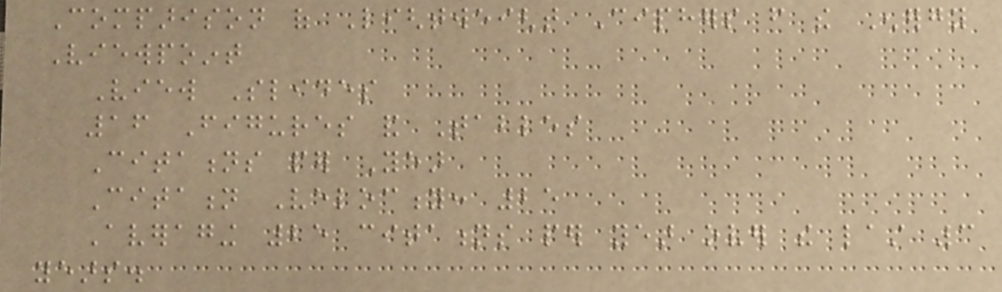Comparison of Lightweight Ciphers from the Energy
Viewpoint
View Slides
16 Figures and Tables
Citations per Year
Citation Velocity: 25
Averaging 25 citations per year over the last 3
years.
